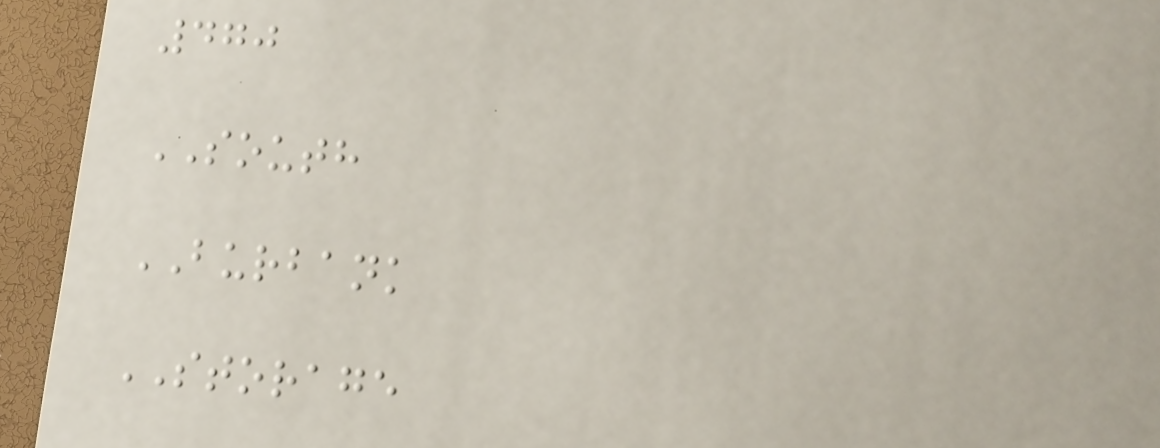470
SOUTH
BURBANK
STORAGE
